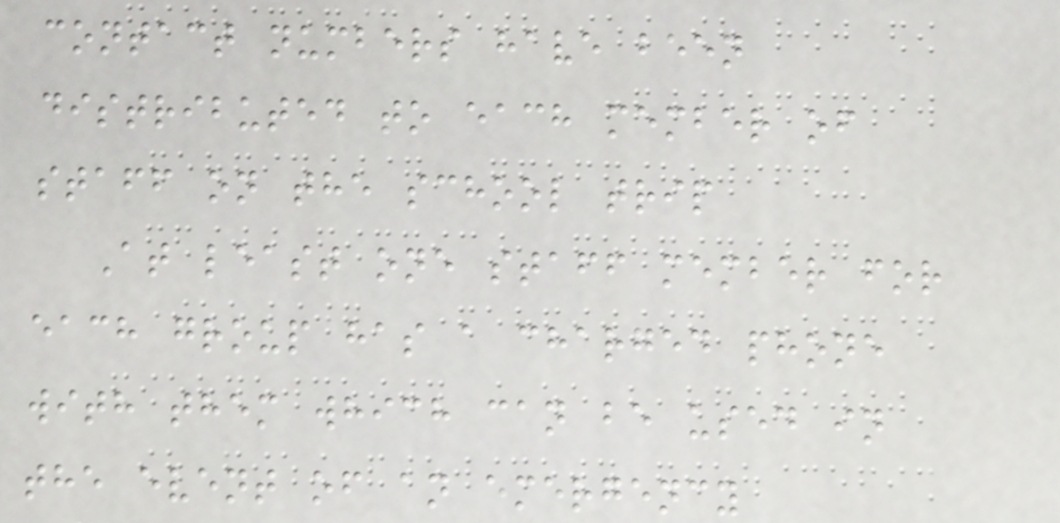contact numbers have been
distributed to each member of
staff on the school trip
At least one staff member for
each group has a charged phone
with them which can be used in
the event of an emergency
